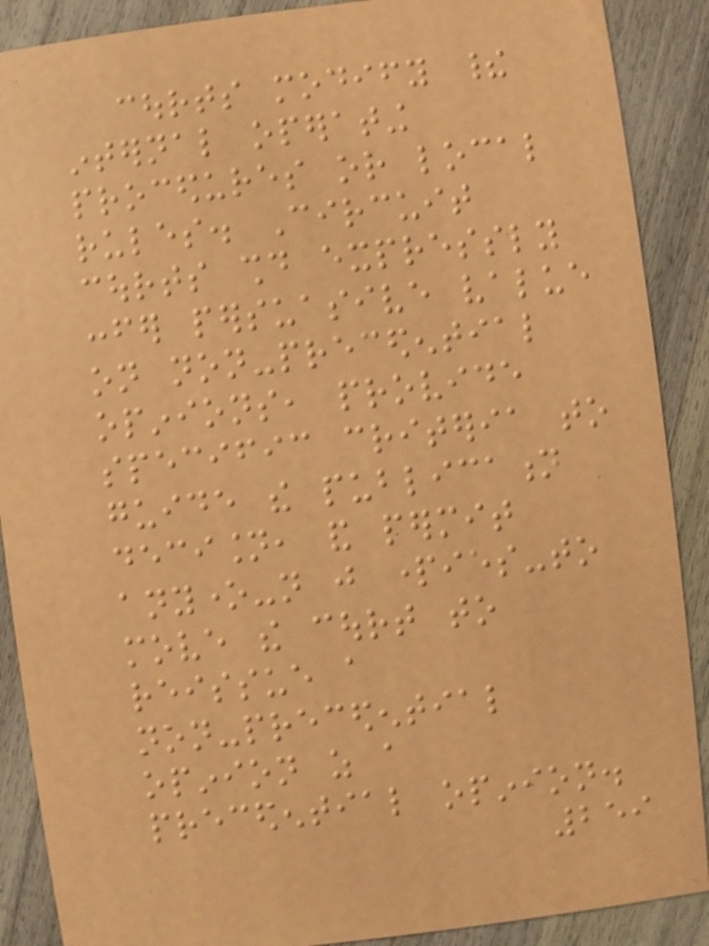courts modify their
internal operating
procedures or local
rules. Circuit
courts should expressly
confer persuasive value
on non-precedential
opinions, provide
specific criteria to
guide the publication
decision, and permit
anyone-not just parties-to
move the court to
reissue a
non-precedential
opinion as a
precedential opinion.
259
